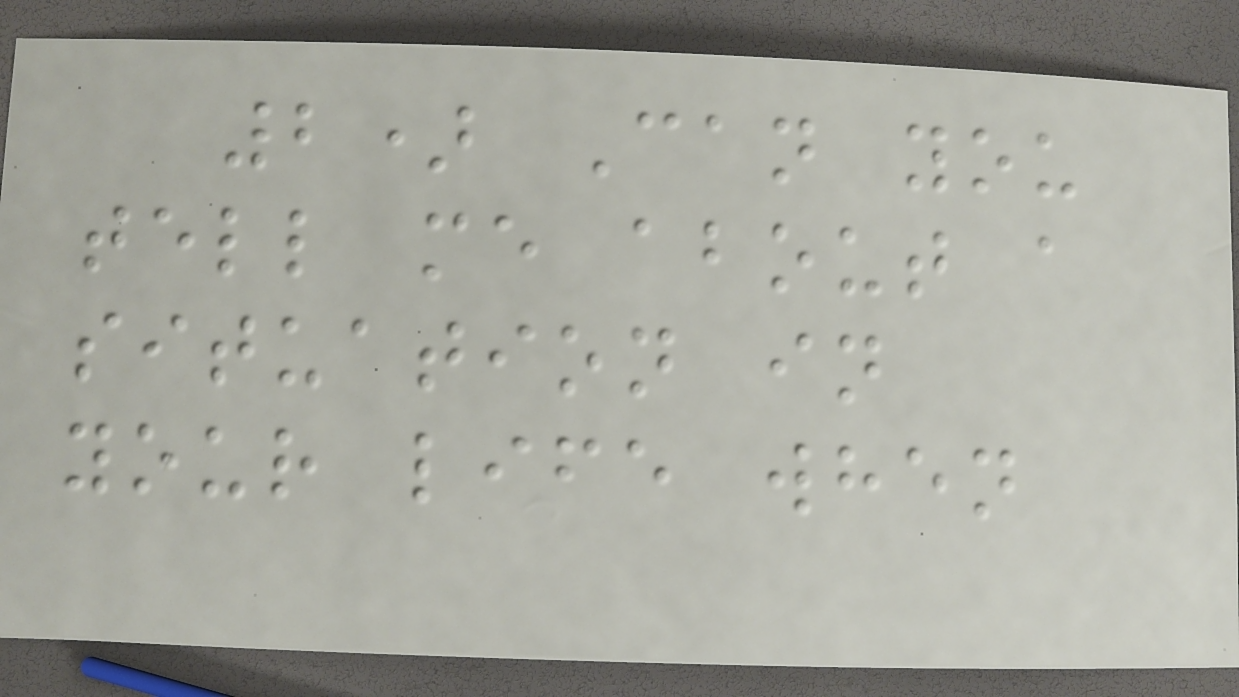2) Can you
tell me about a
situation in
your life when
